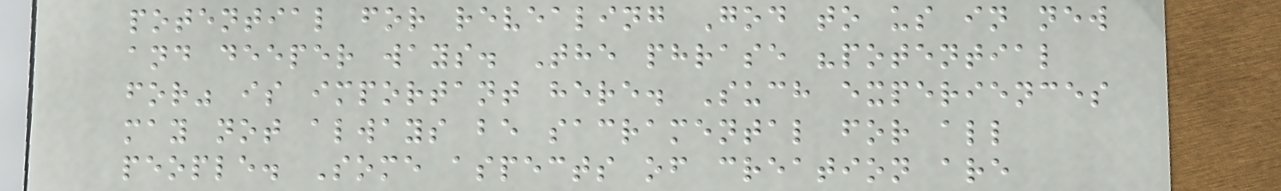potential for revealing God to us in new
and deeper ways. The phrase "potential
for" is important here. Such experiences
may not always be sacramental for all
people. Some aspects of creation are
